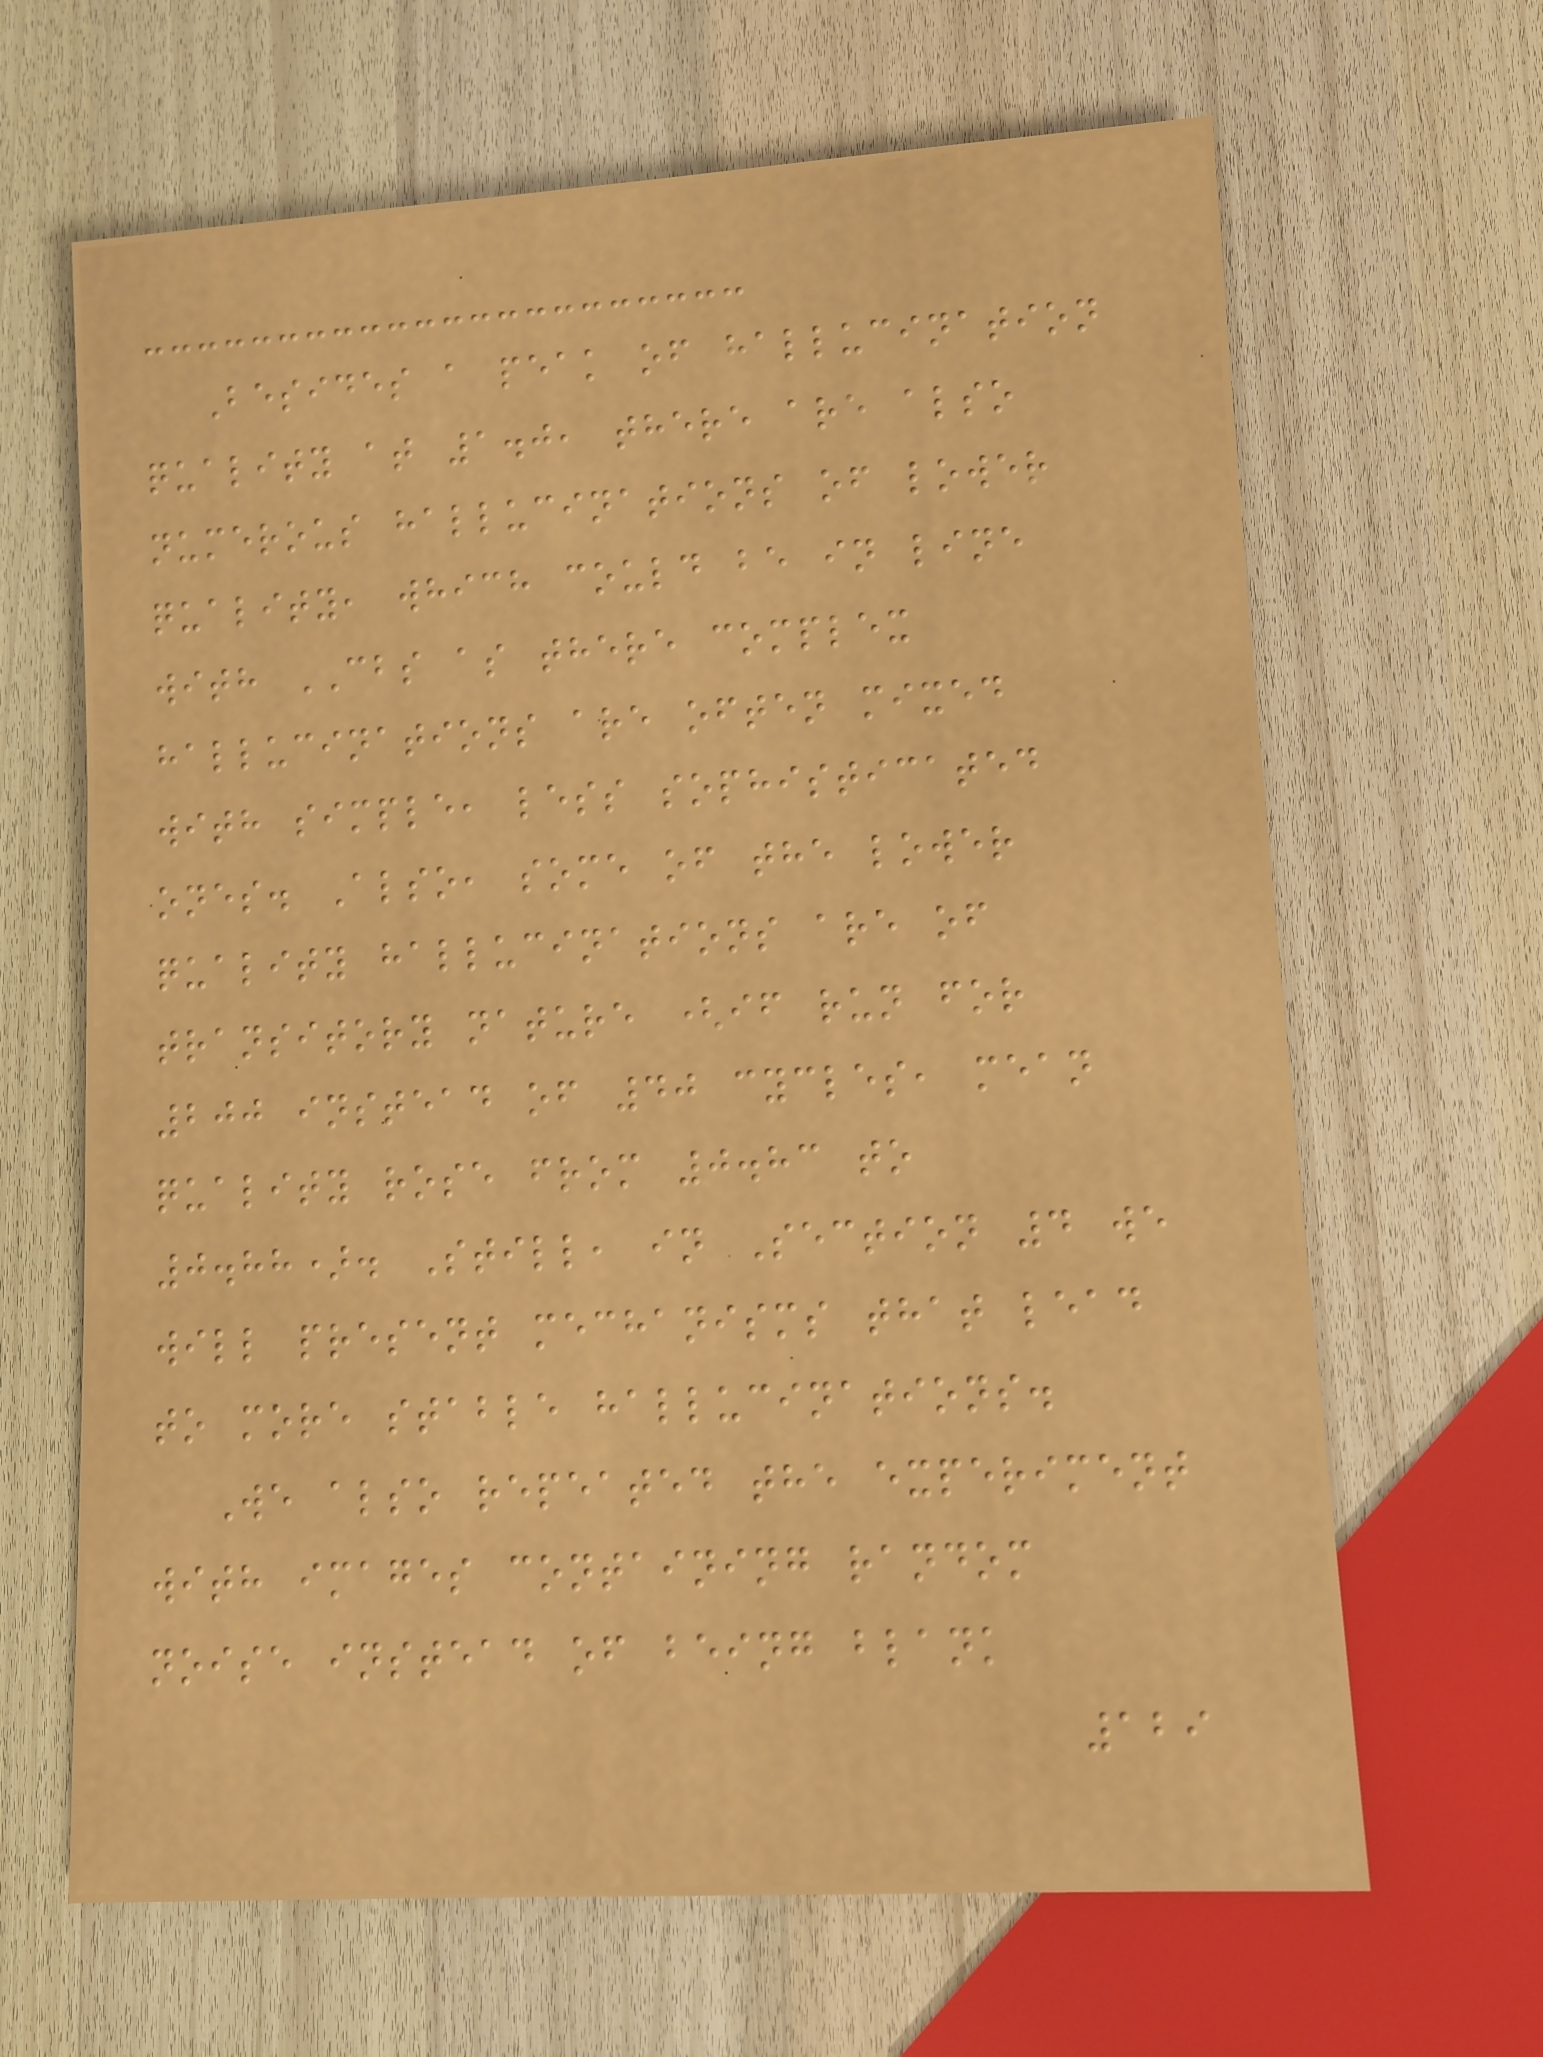Besides a peak of hallucination
quality at 1.0, there are also
numerous hallucinations of lower
quality, which could be in line
with CBS as there complex
hallucinations are often mixed
with simple, less sophisticated
ones. Also, some of the lower
quality hallucinations are of
transitory nature (if run for
200 instead of 40 cycles, mean
quality rose from 0.83 to
0.88). Still, in Section 4 we
will present mechanisms that lead
to more stable hallucinations.
We also repeated the experiment
with images containing random
noise instead of being blank
129
